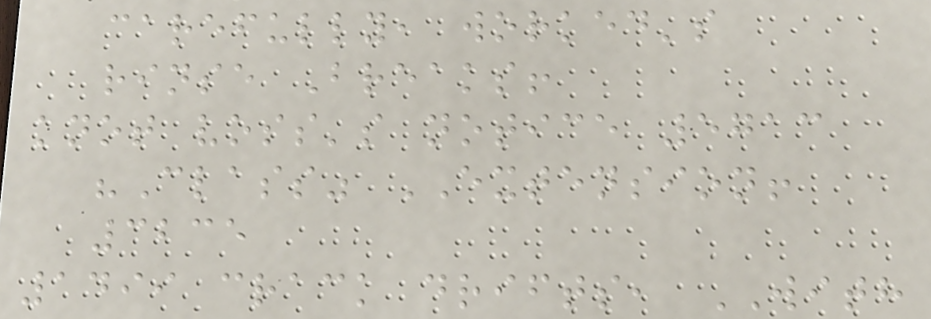carefully, worked's
rinse Breaks!
knot voss's notice 5713
"Class" EXTENSION!
3235
1499 crack drifts, WITH
